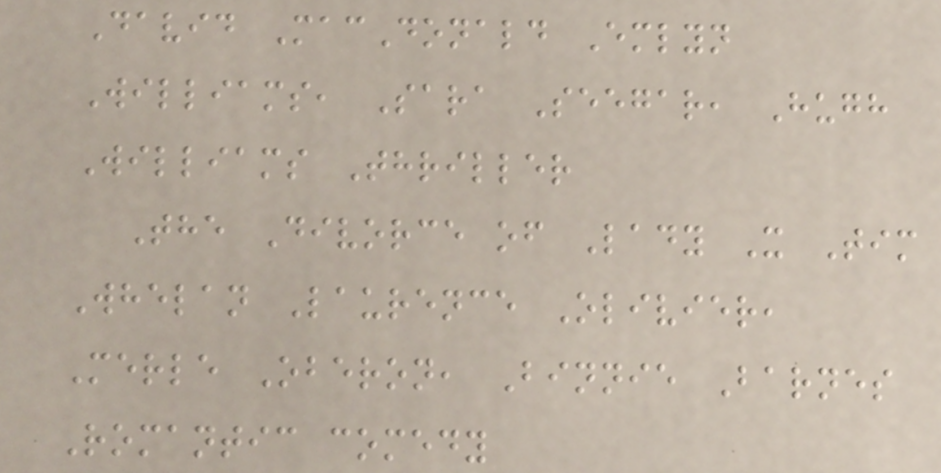David MacDonald Emlyn
Williams, Sara Seegar, Hugh
Williams Thriller
The Divorce of Lady X Tim
Whelan Laurence Olivier,
Merle Oberon, Binnie Barnes
Romantic comedy
